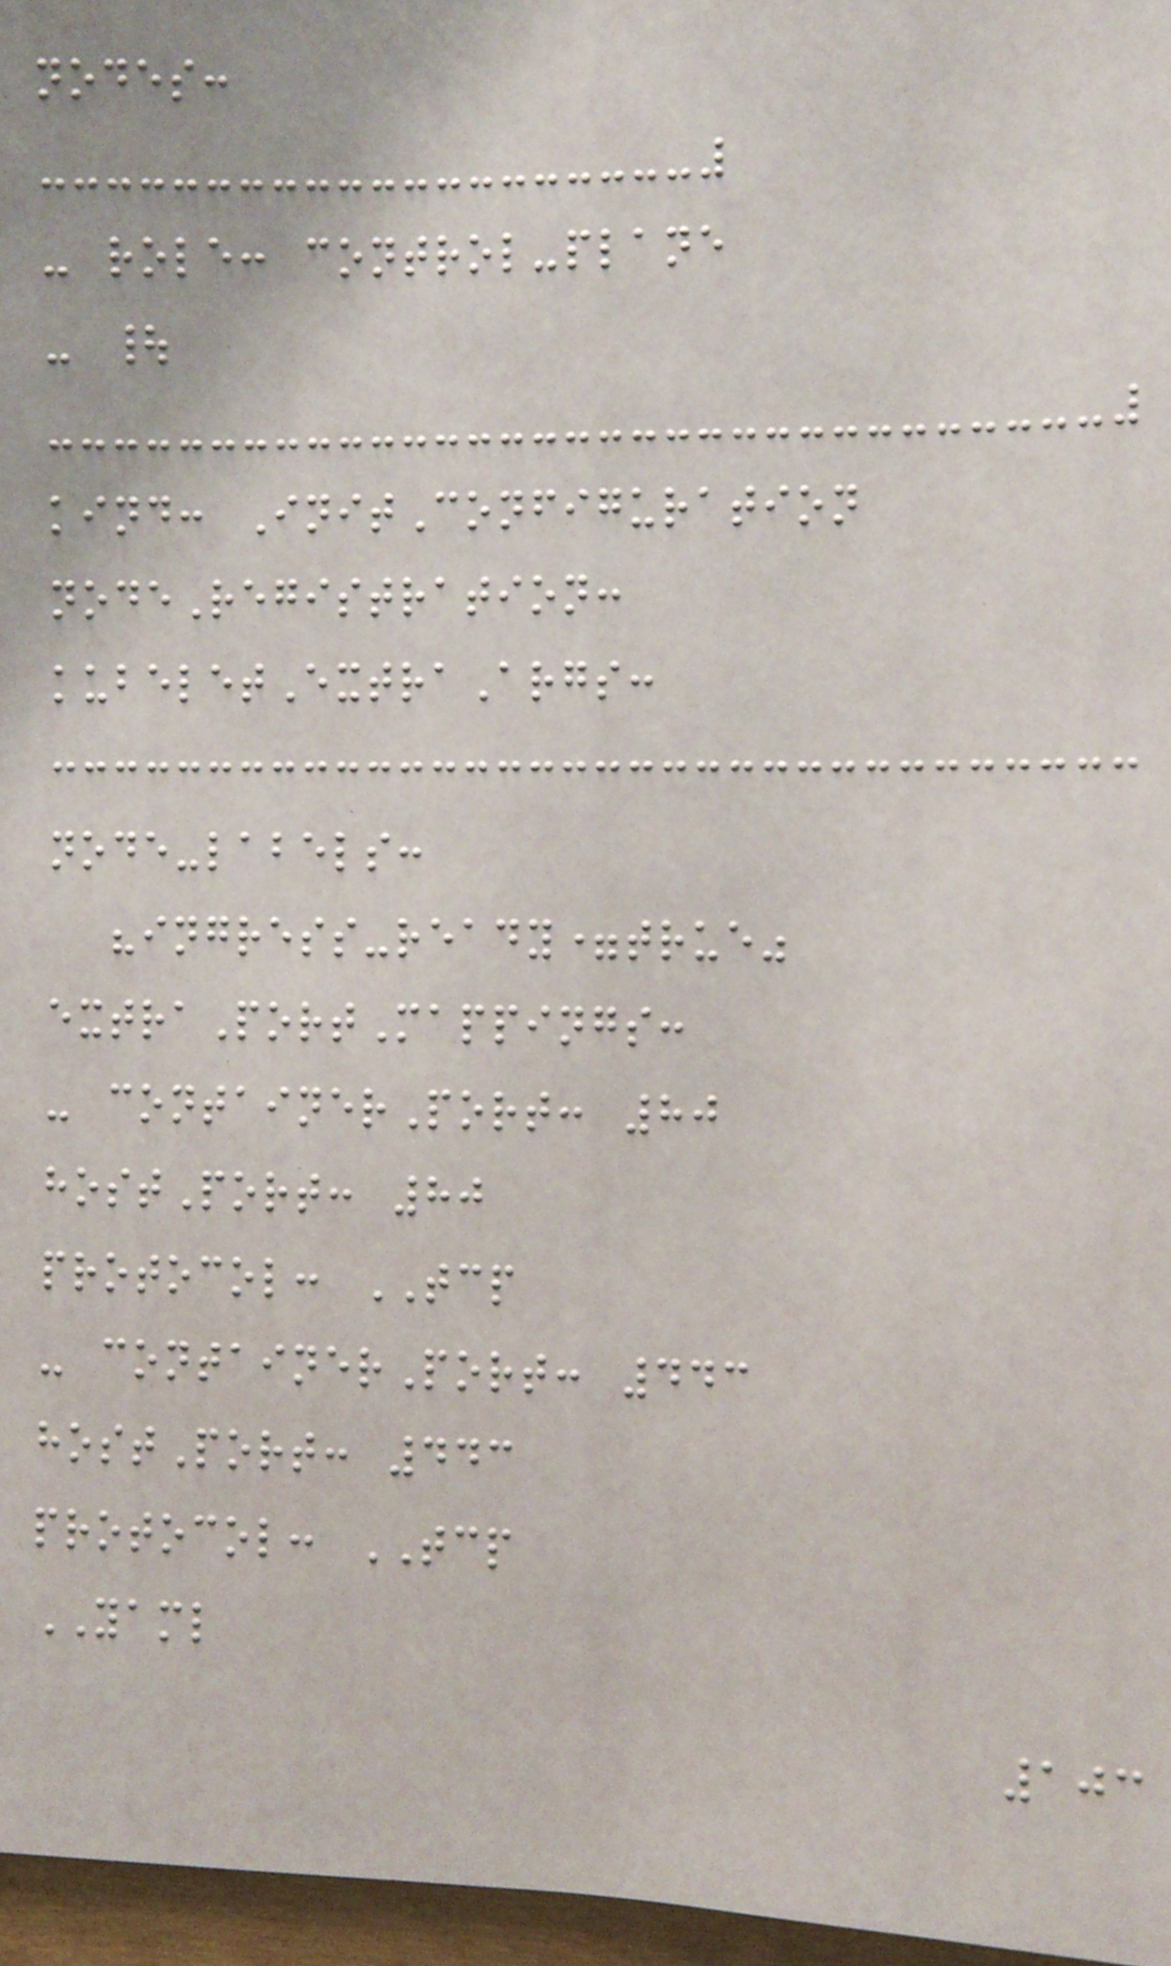nodes:
- role: control-plane
- |
kind: InitConfiguration
nodeRegistration:
kubeletExtraArgs:
node-labels:
"ingress-ready=true"
extraPortMappings:
- containerPort: 80
hostPort: 80
protocol: TCP
- containerPort: 443
hostPort: 443
protocol: TCP
YAML
103
